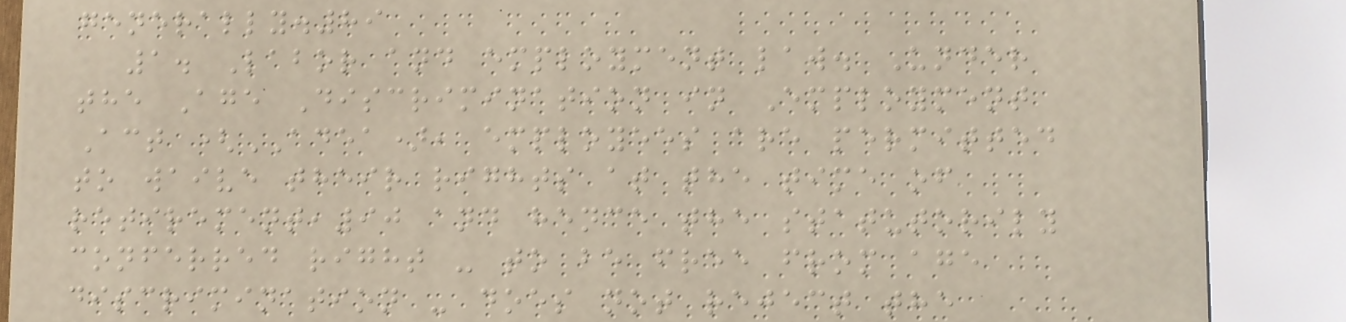generally.89
1. Labor and employment law. Under
the Age Discrimination in Employment
Act (ADEA), employees are permitted
to waive their rights at the time of
retirement,90 and hence the statutorily
conferred right - to be free from age
discrimination - does not reject the
